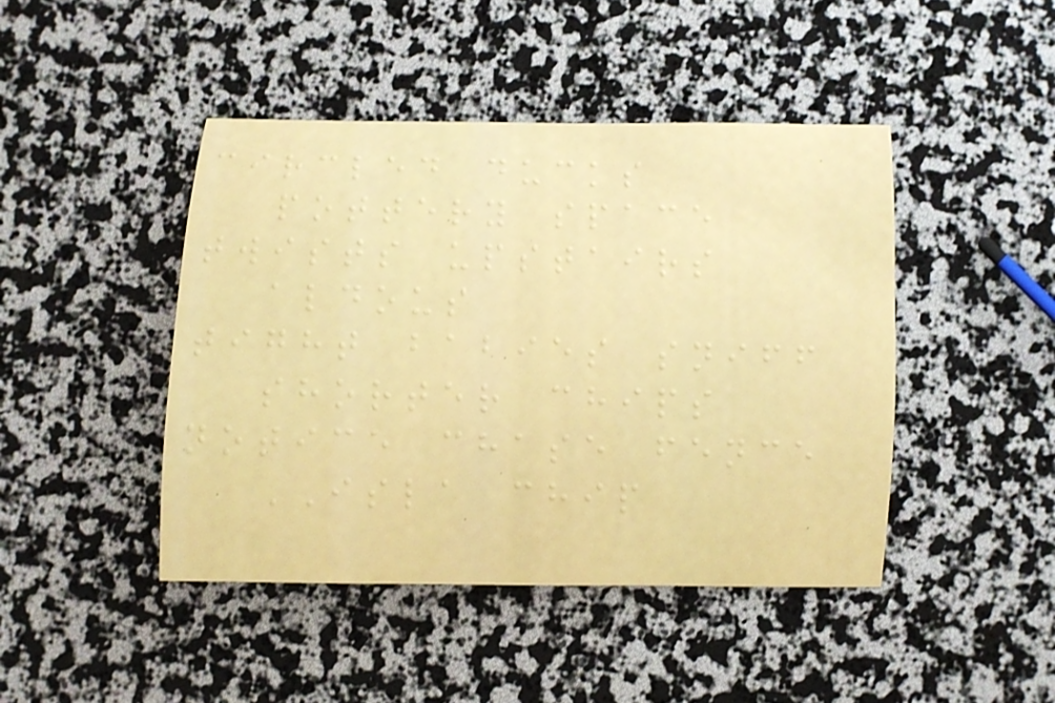circled ducks
pottery space
twists upstairs
aldous
tight babies sniff
shorter chips
notice chase fence
ISLA chip
